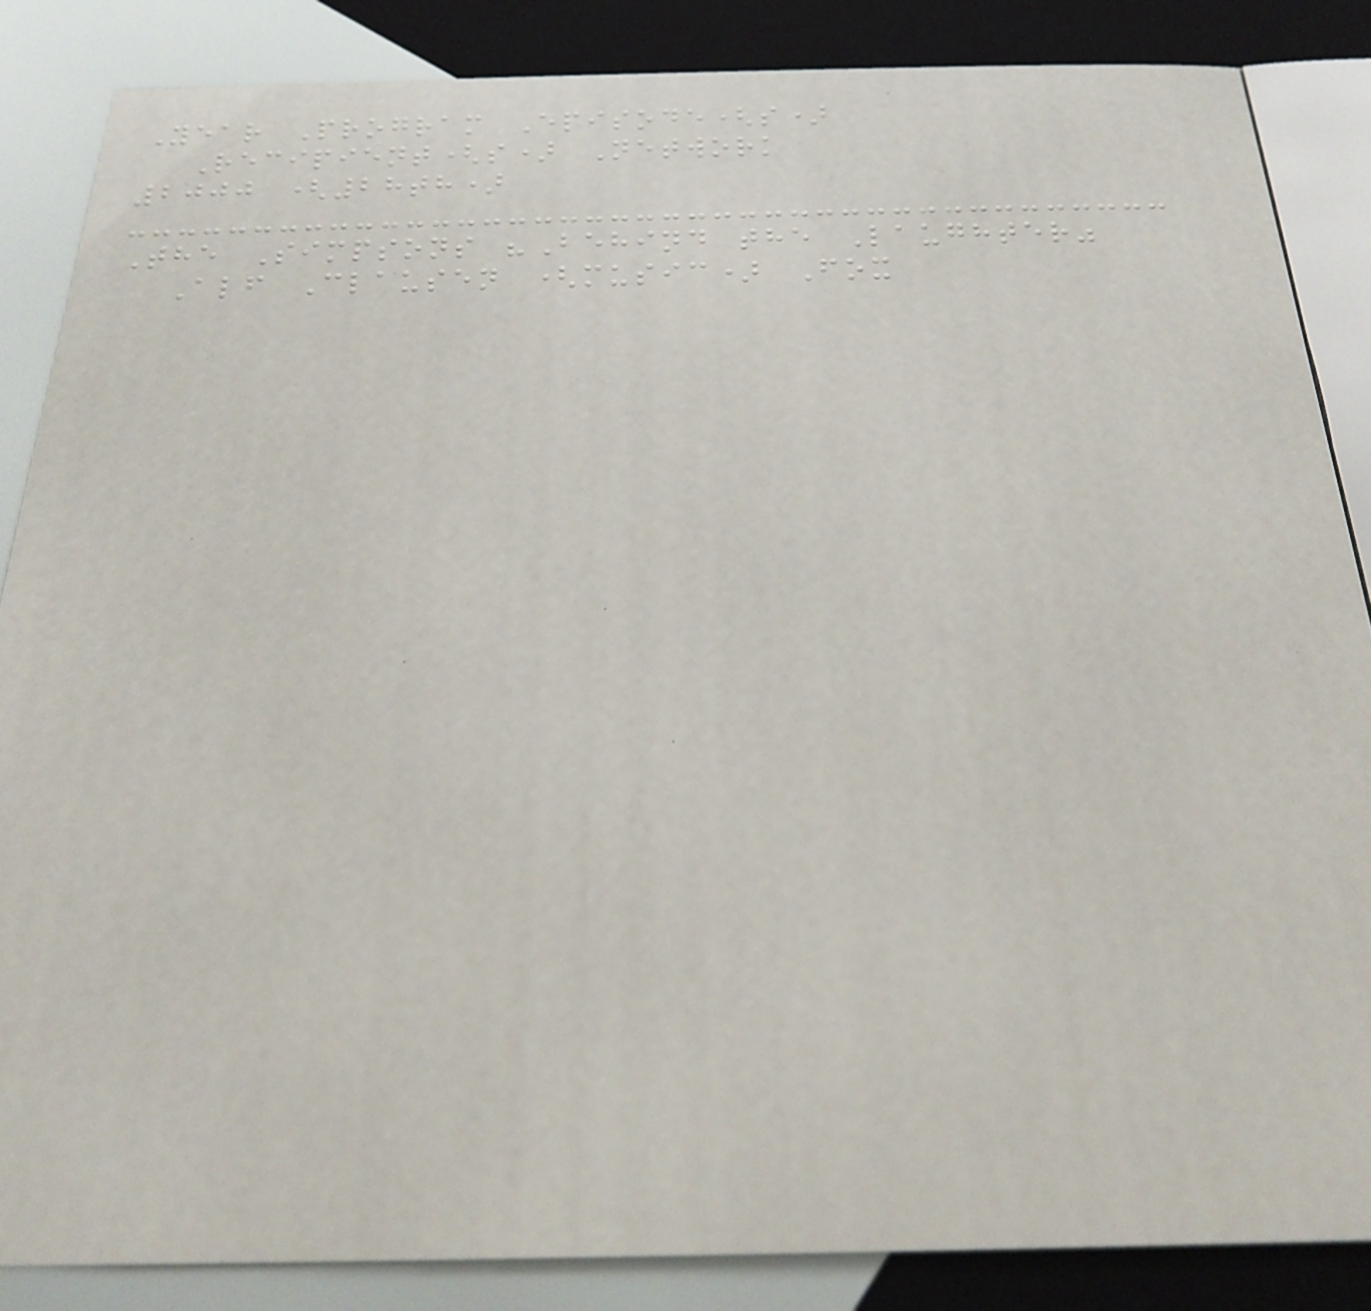Year Program Episode(s)
Recipient(s) Network
2000 (28th)
The Simpsons "Behind the Laughter"
Alf Clausen (music) Fox
